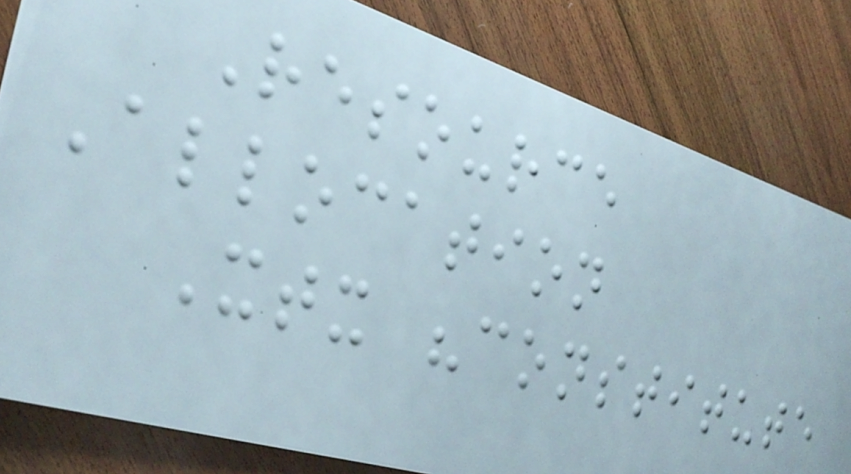Resource
Allocation
Xtx "constitute
